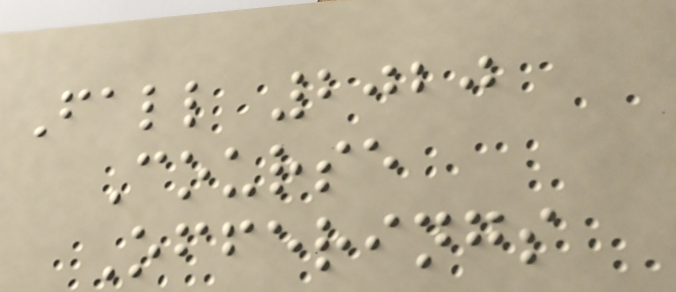Fall 2020
Course
Offerings
